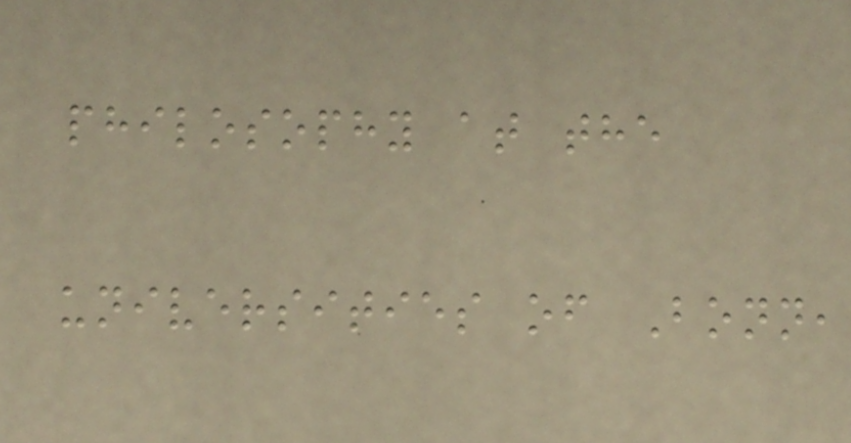philosophy at the
universities of Bonn,
